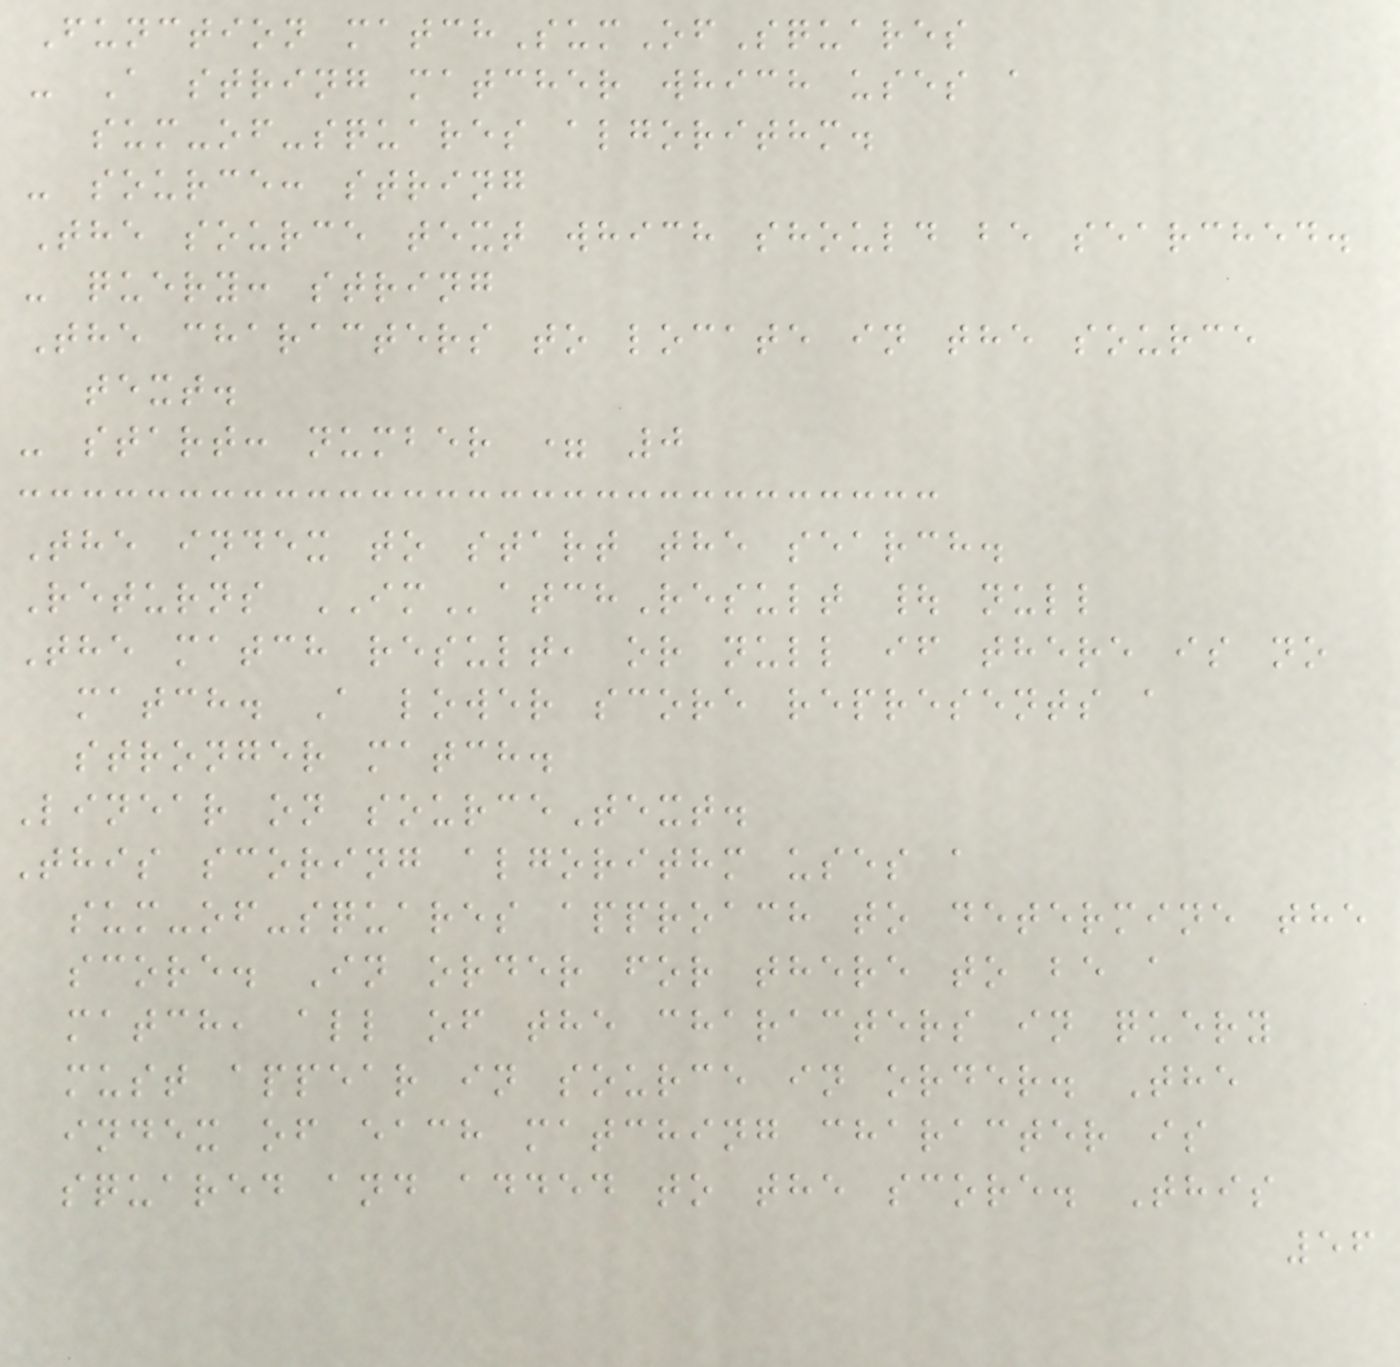Function matchSumOfSquares
- A string matcher which uses a
sum-of-squares algorithm.
- source: string
The source text which should be searched.
- query: string
The characters to locate in the source
text.
- start: number = 0
The index to start the search.
Returns IMatchResult | null
The match result, or null if there is no
match. A lower score represents a
stronger match.
Linear on sourceText.
This scoring algorithm uses a
sum-of-squares approach to determine the
score. In order for there to be a
match, all of the characters in query
must appear in source in order. The
index of each matching character is
squared and added to the score. This
56
